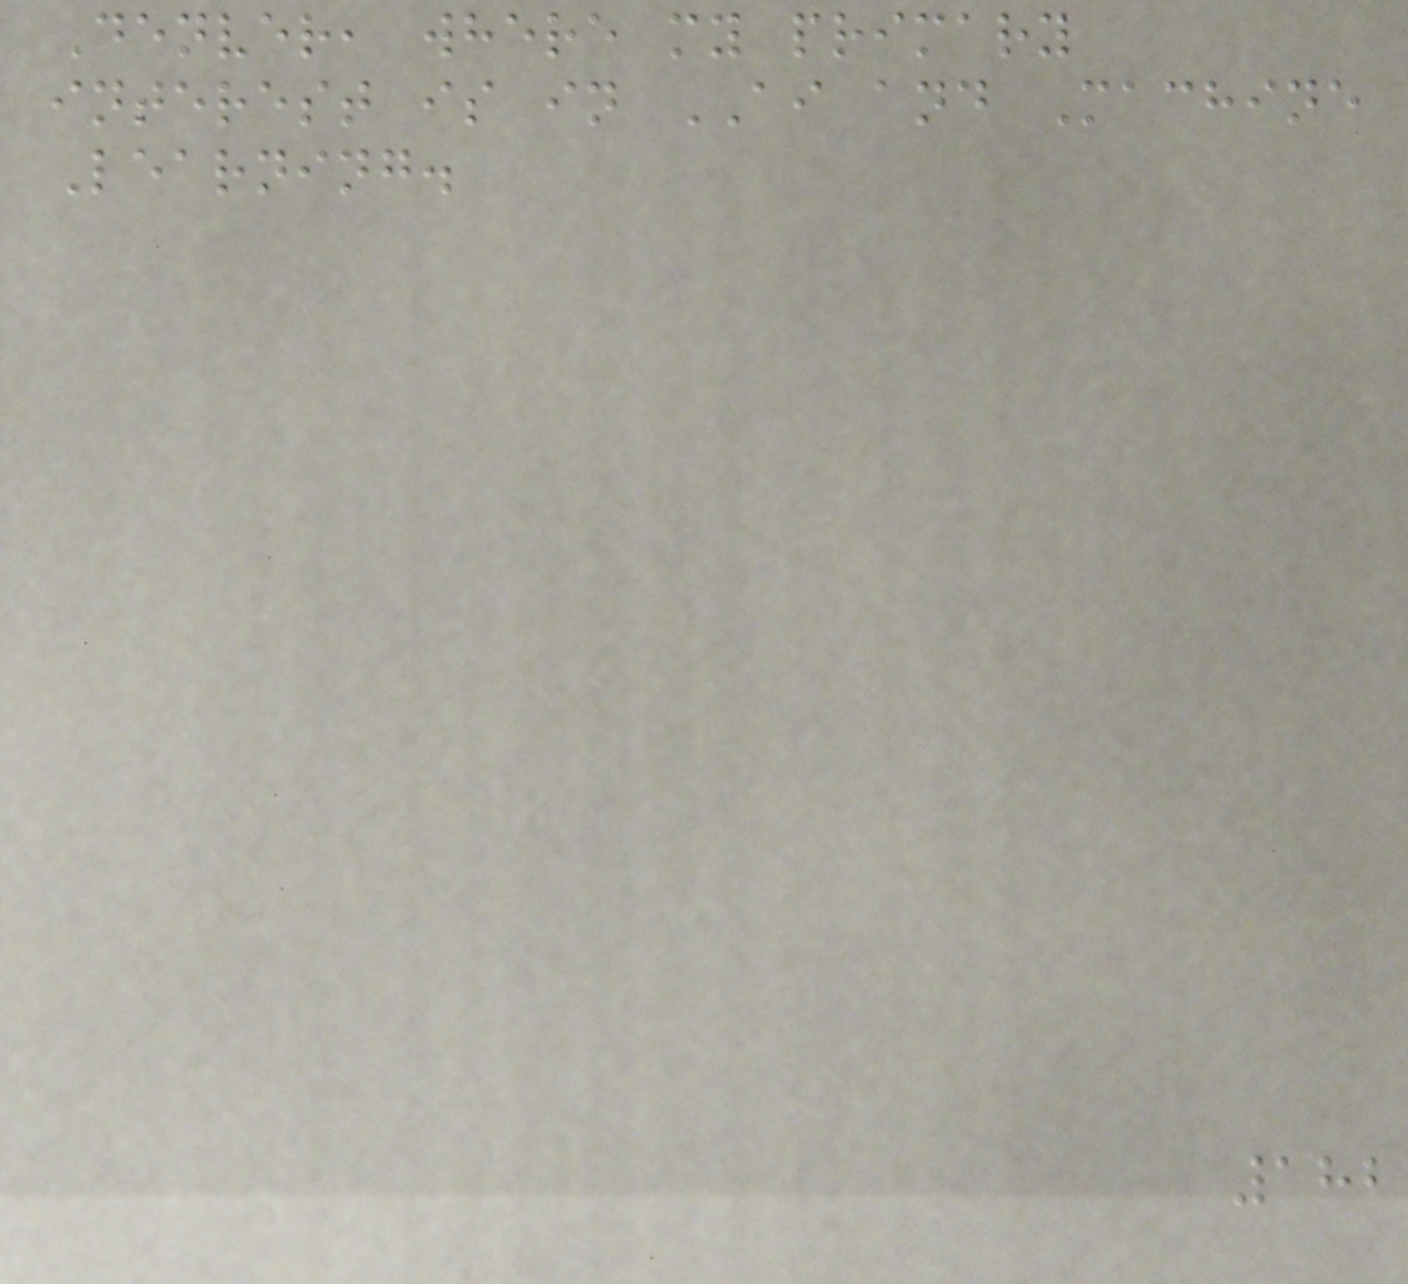Denver, where my primary
interest is in AI and Machine
Learning.
182
